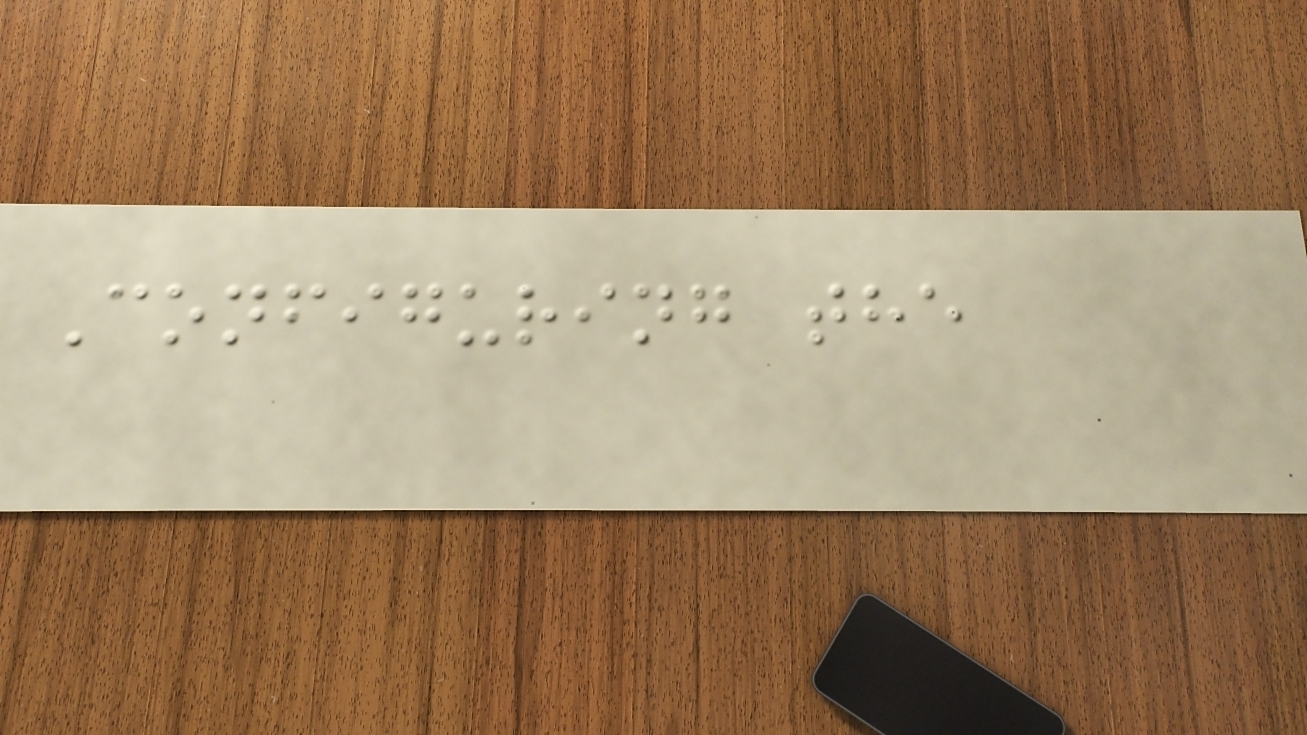Configuring the
